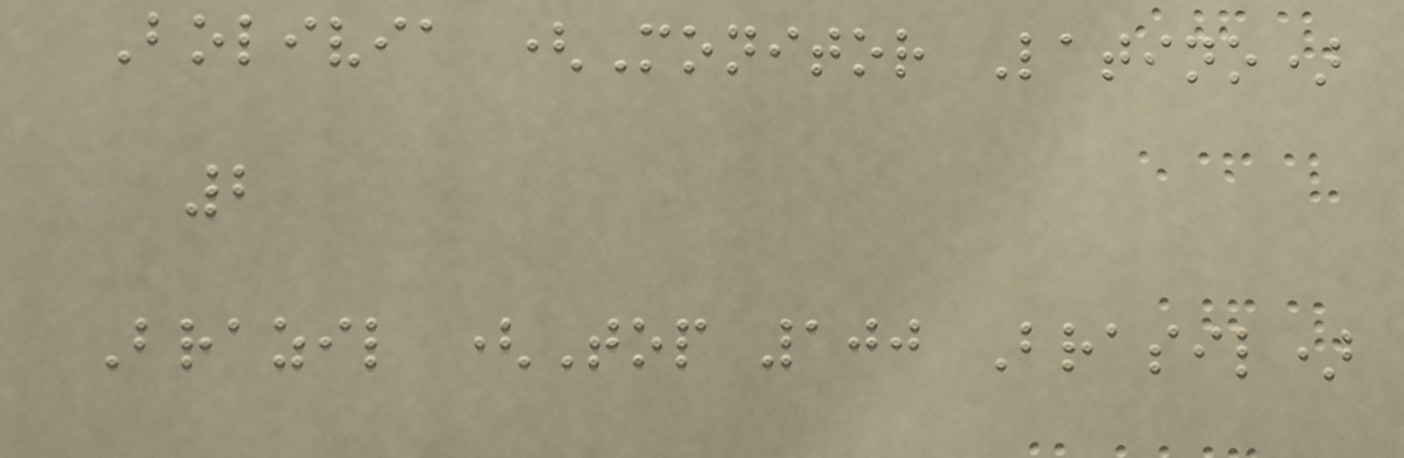Bolivia (Monitor Latino)
2
Brazil (Top 100 Brasil)
